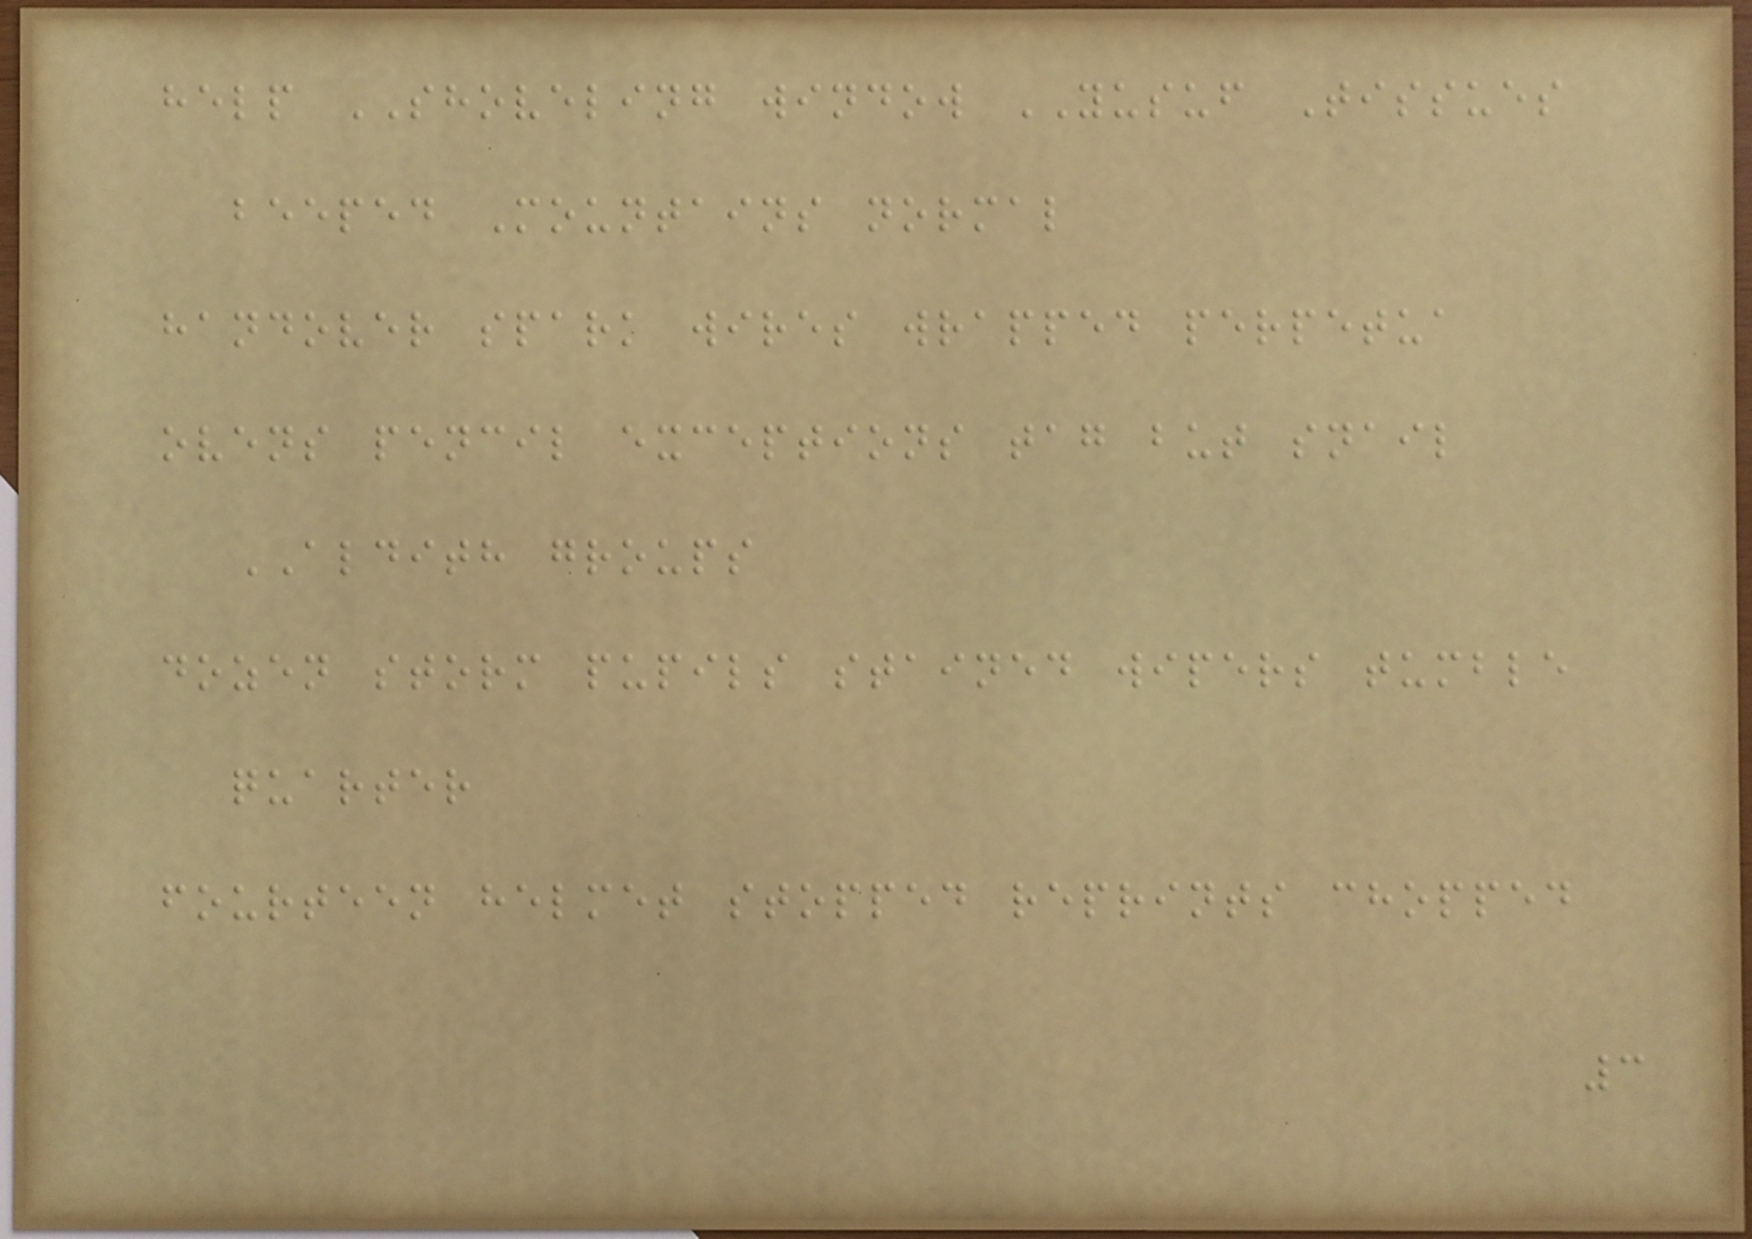help SHOVELING window YUSUF Tissues
beeped Mountains normal
handover spark wires wrapped perpetua
ovens pencil exceptions tag but snail
ALDITH groups
dozen storm pupils stained wipers tumble
quarter
fourteen helmet stopped reprints chopped
3
